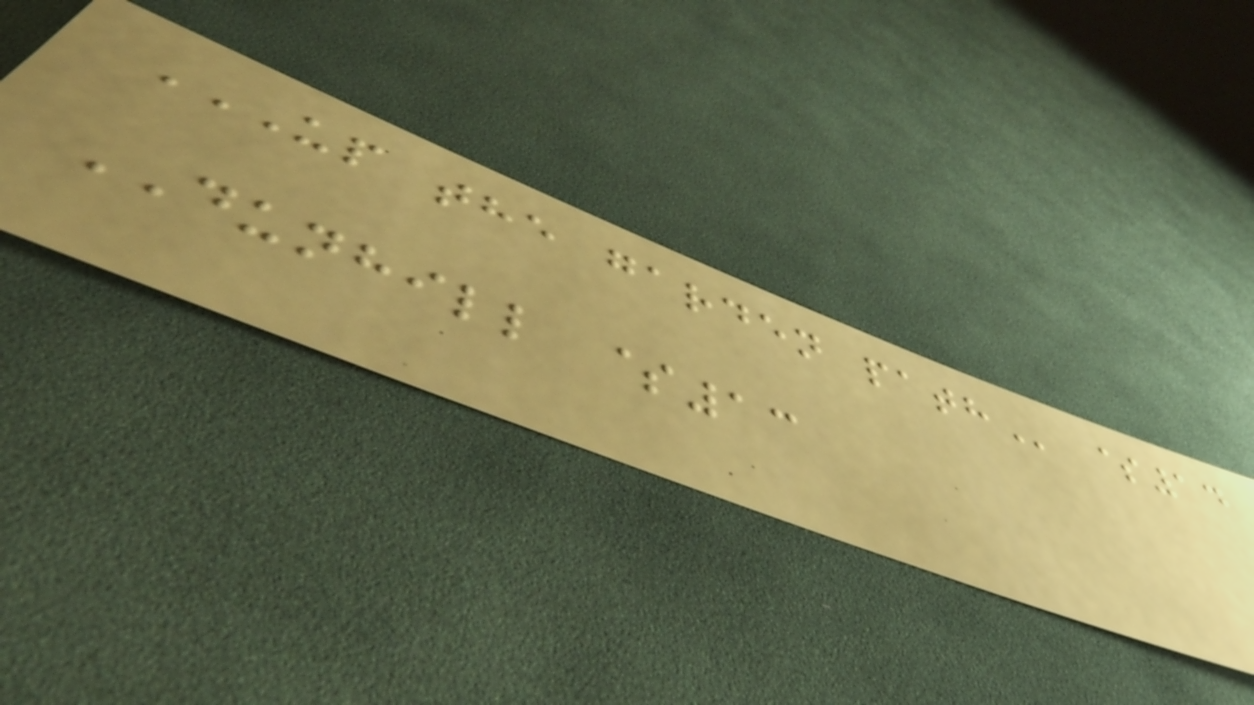UP THE GARDEN PATH $14
DUNHILL $13
